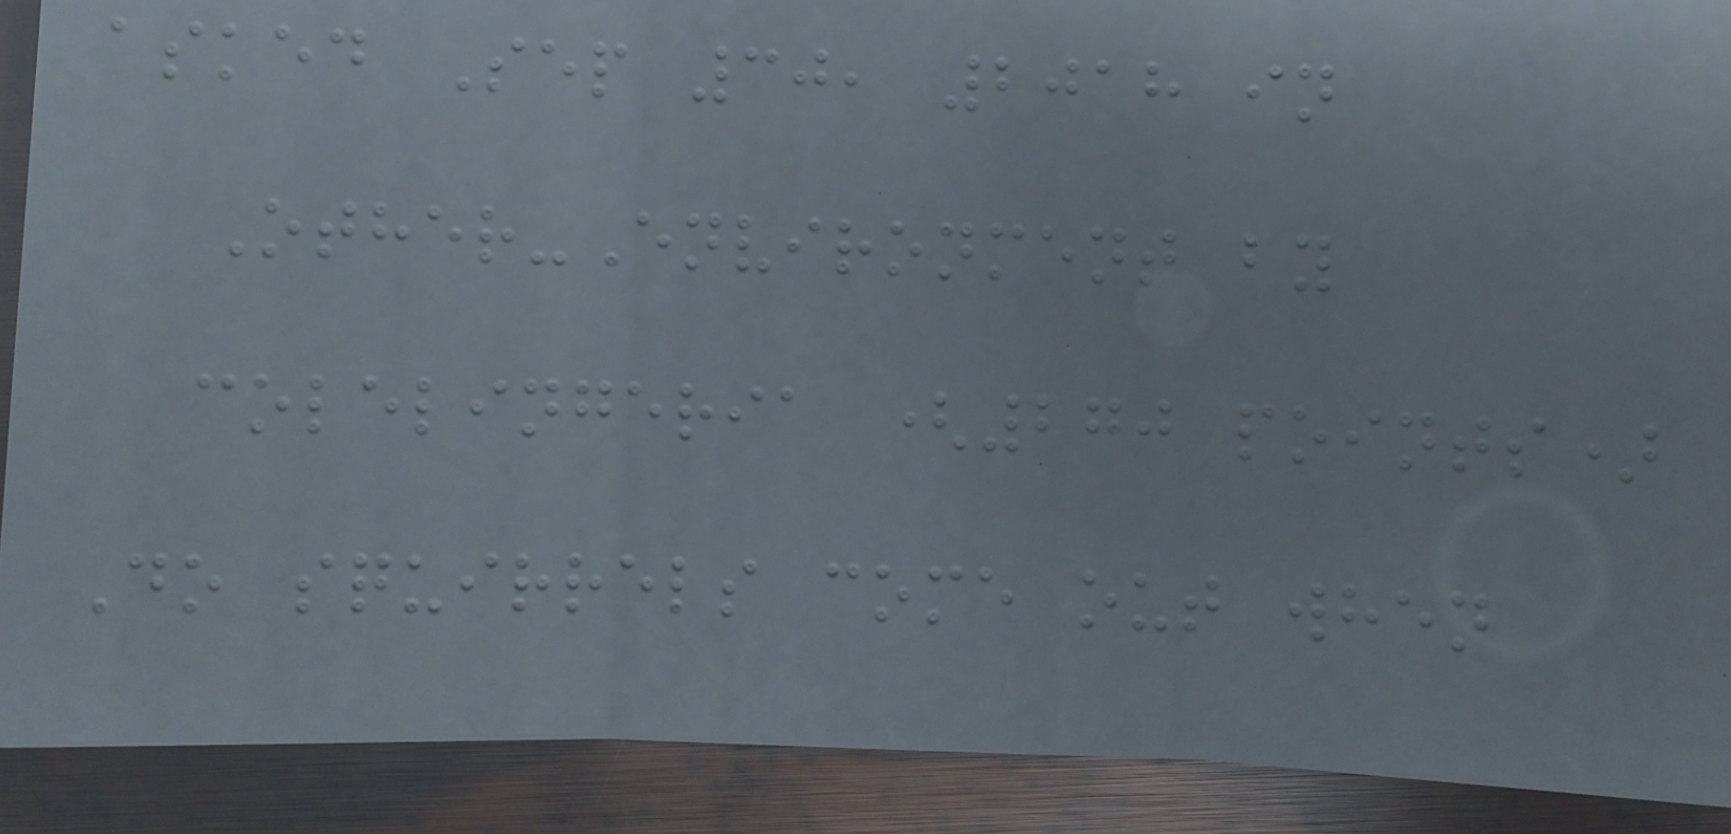asked Sep 30, 2018 in
Other-Environment by
colelingeria (270 points)
Do squirrels come out when
